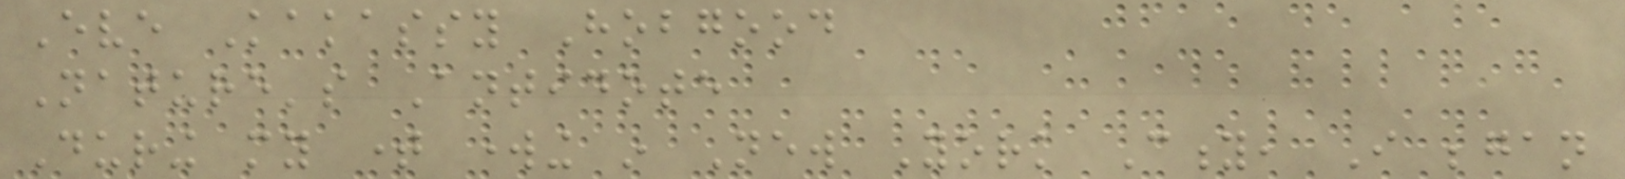Eve Kakassy Hobgood
Nature's Antidote
During my time working in New York City, I began
